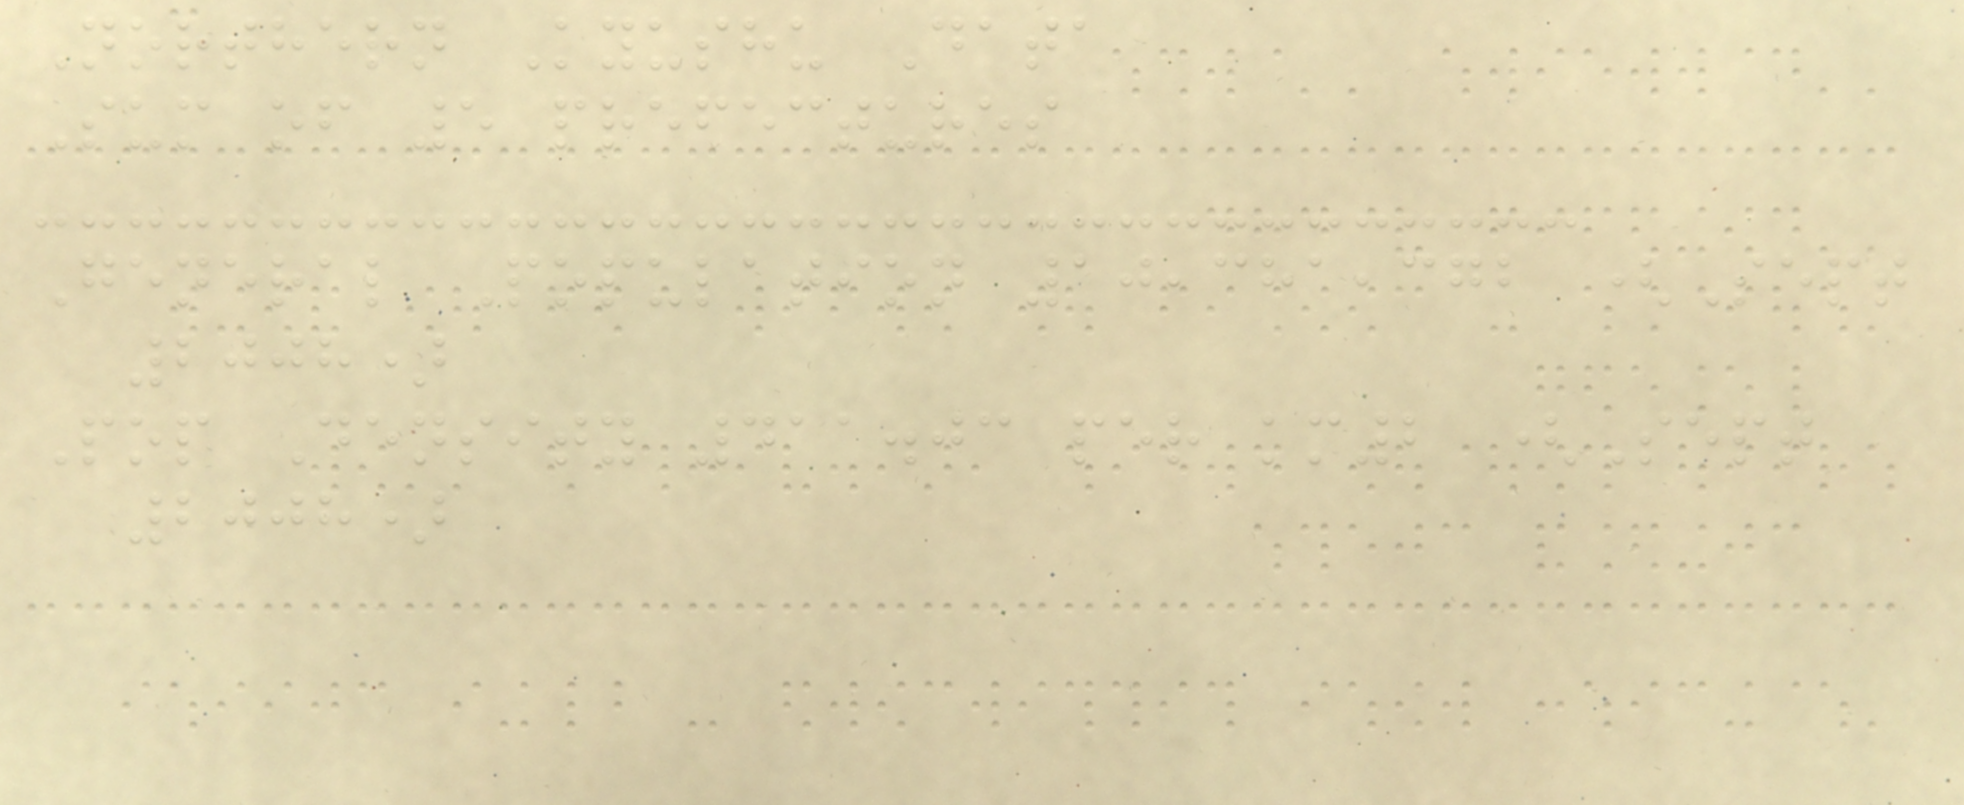Northern Kyushu Data
Sum of 5 prefectures
General Population 10,381,372 (Sept
2008)
Pop Density 411.03 per km2 (Sept
2008)
